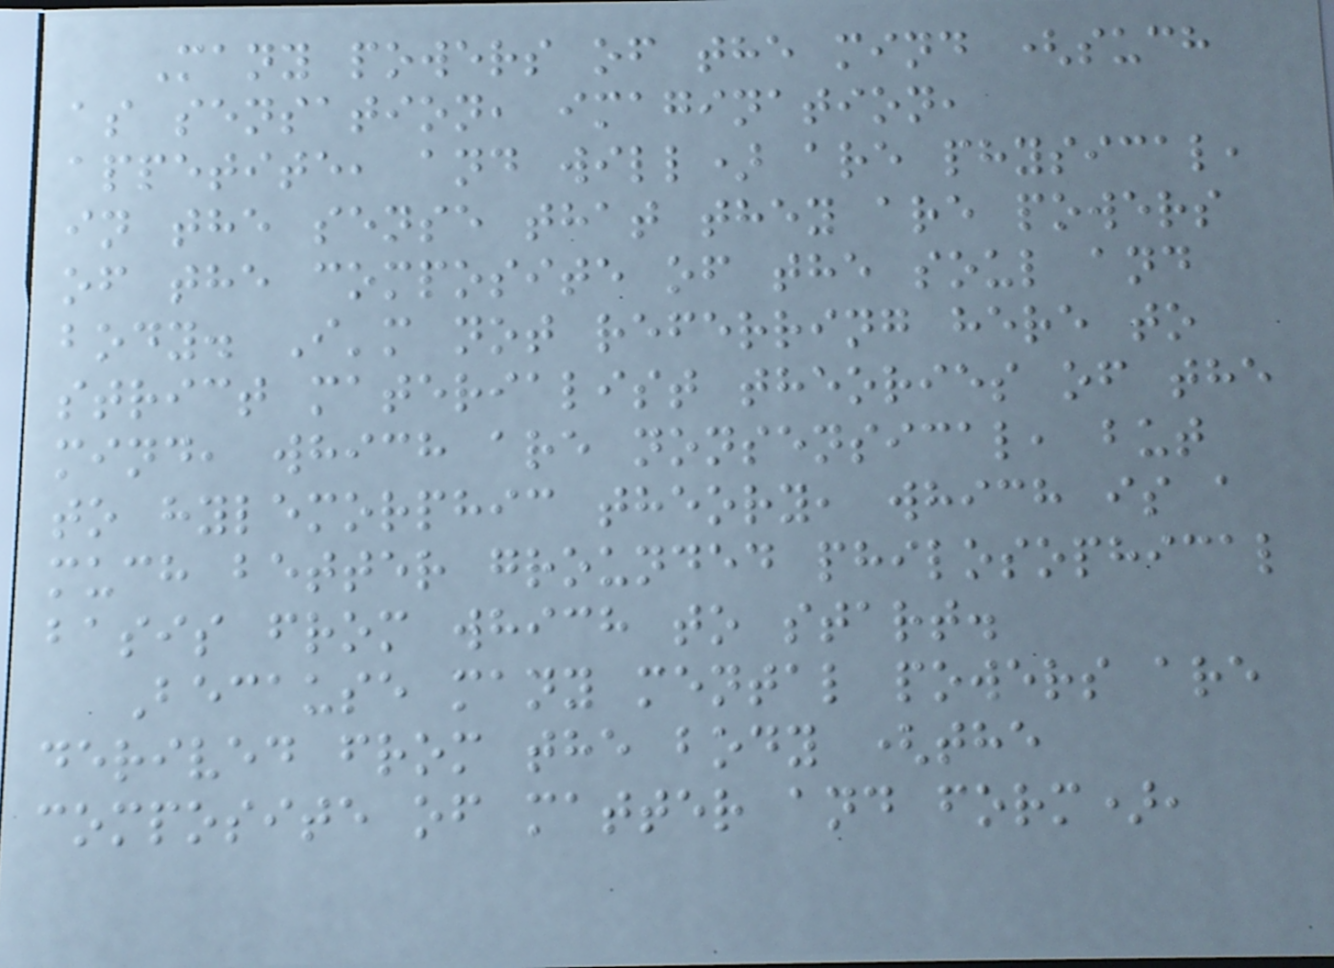Many powers of the mind (such
as sensation, imagination,
appetite, and will) are physical,
in the sense that they are powers
of the composite of the soul and
body. I'm not referring here to
strict materialist theories of the
mind, which are nonsensical, but
to hylemorphic theory, which is a
much better grounded philosophical
basis from which to start.
Because many mental powers are
derived from the body (the
composite of matter and form),
